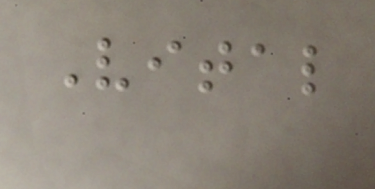Vital
